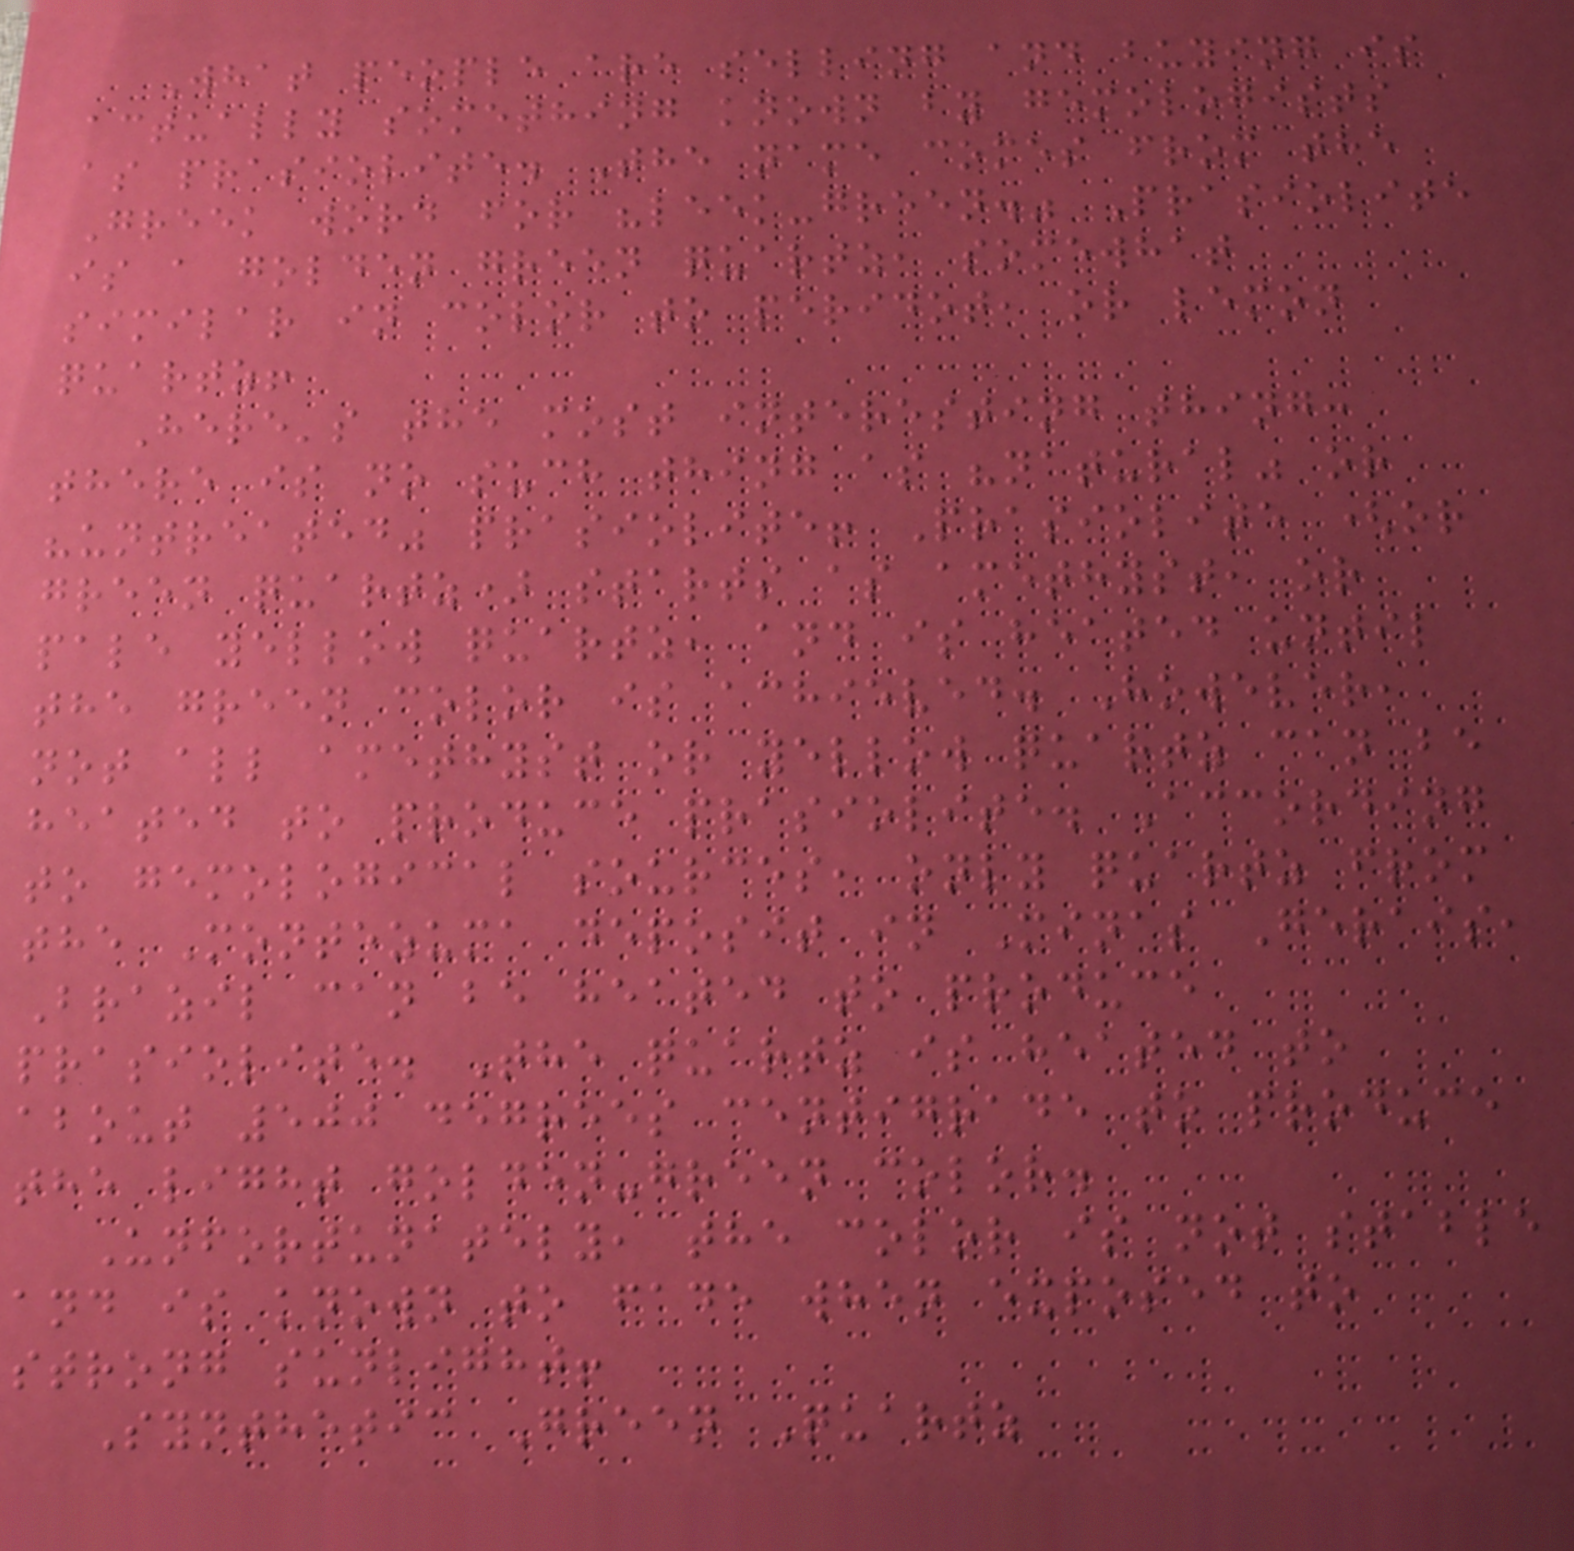What people are selling and buying is
actually something known by gemologists
as prasiolite. The name comes from the
Greek word for "leek-green." Prasiolite
is a golden green quartz, somewhat
similar in color to peridot, or lemon
quartz!
Here's the most interesting thing:
there is no such thing as "natural" or
"untreated" prasiolite! Prasiolite (or
green quartz) starts as amethyst, or
pale yellow quartz, and is heated until
the green color is achieved. However,
not all amethyst or yellow quartz can be
heated to produce prasiolite. According
to gemological sources, only quartz from
the Montezuma deposit in Minas Gerais,
Brazil can be heated to produce
prasiolite. The quartz is heated to
about 500 degrees centigrade to produce
the light golden-green color.
Unfortunately, the color is not stable
and is known to fade when exposed to
strong sunlight!
Synthetic Green Quartz
